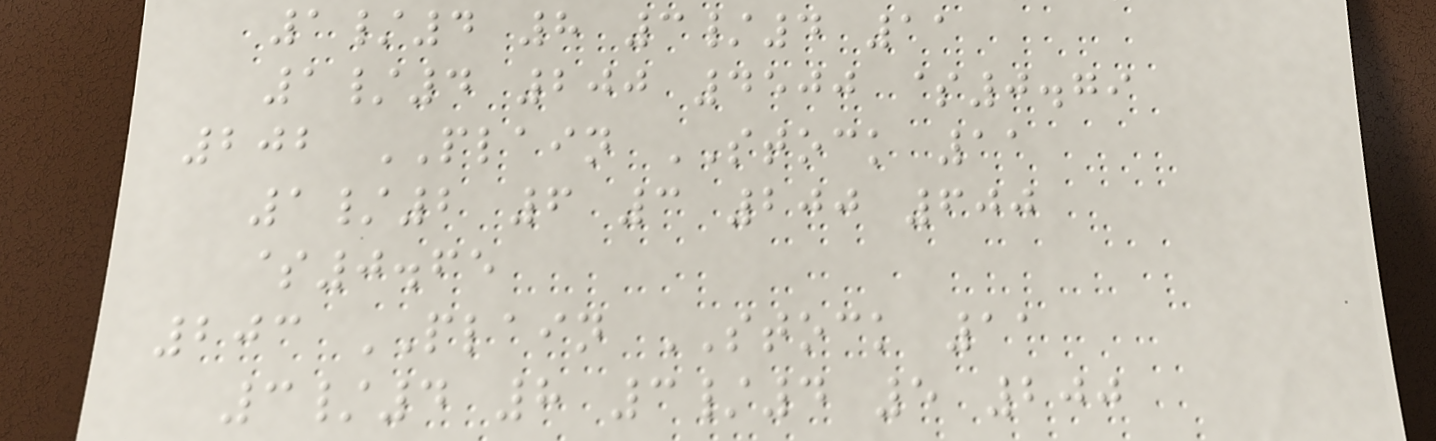1/4 8 3/4 11
1/4 200 4500 $0.79
202 PLAIN STOCK 11
1/2 6 3 200 600
$0.65
203 PLAIN STOCK 11
3/4 8 3/4 5 200
